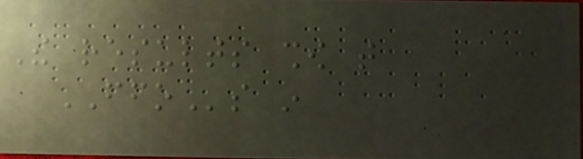The results show that
FFOs in
